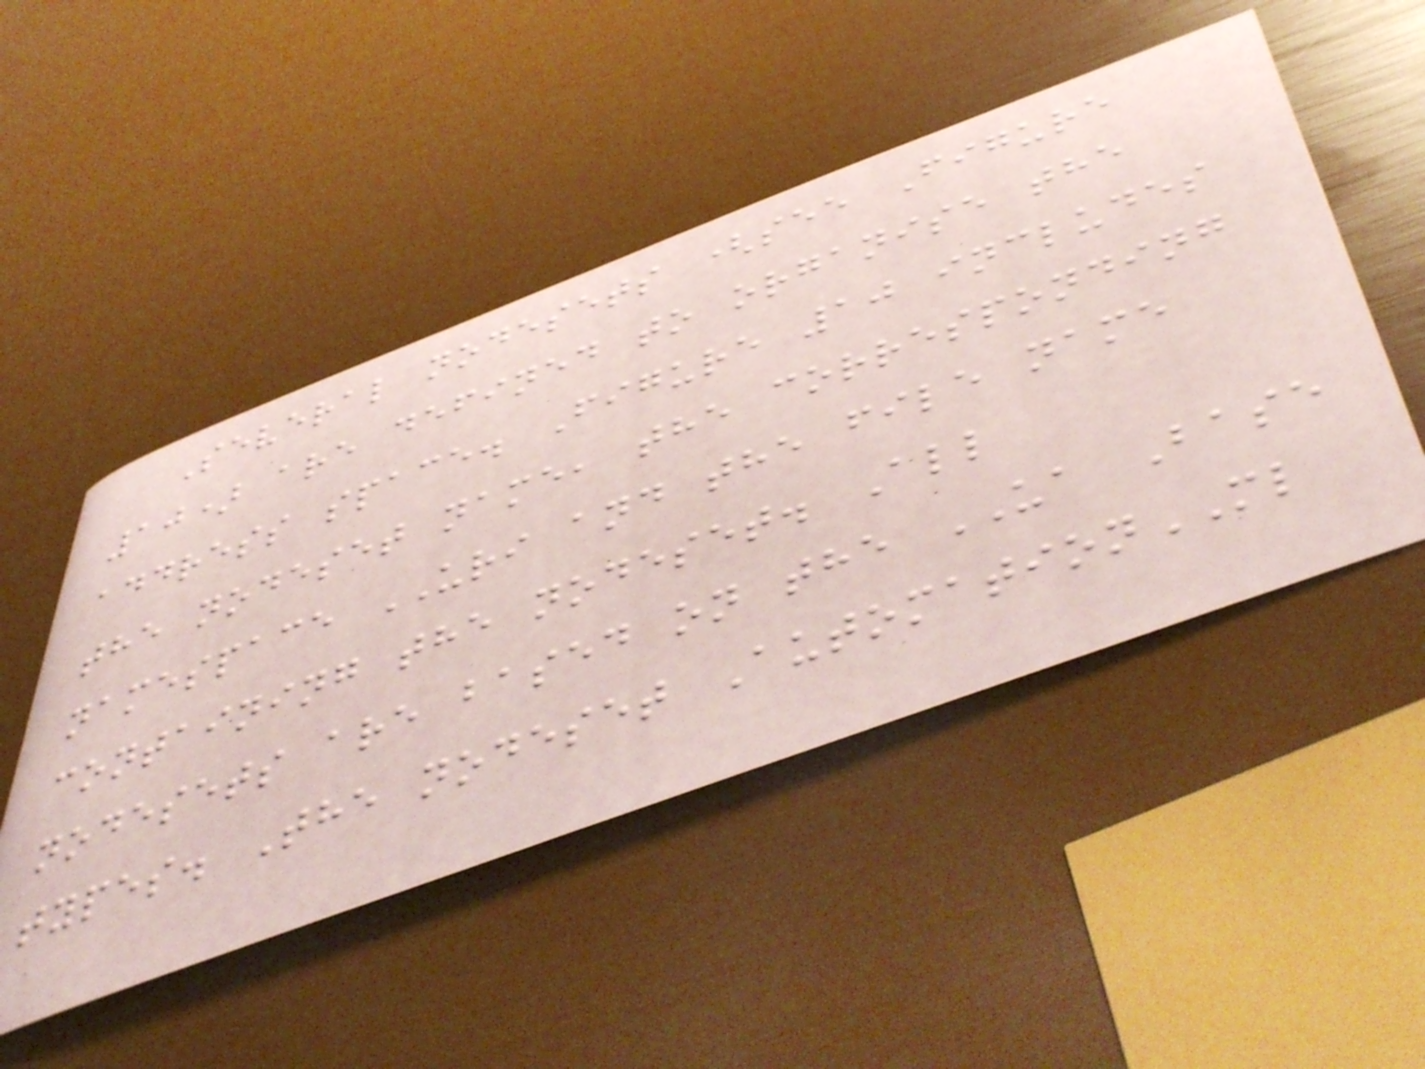Several nodesets (see Figure
10) are defined to organise the
address space. Figure 10 includes
the nodeset name, the corresponding
namespace URI and the file name
containing the nodeset. All
nodesets are based on the UA Base
types. The nodeset AutomationML
